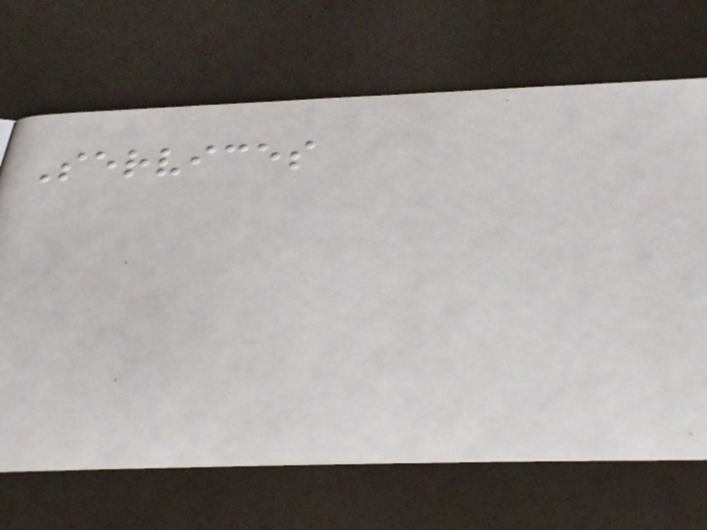Services
